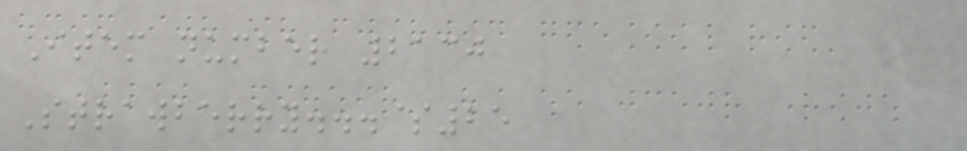Item number 2130
Strawberry...$25
